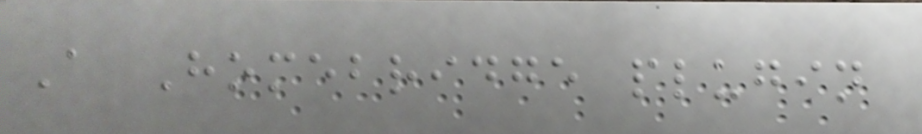A Homebridge plugin
